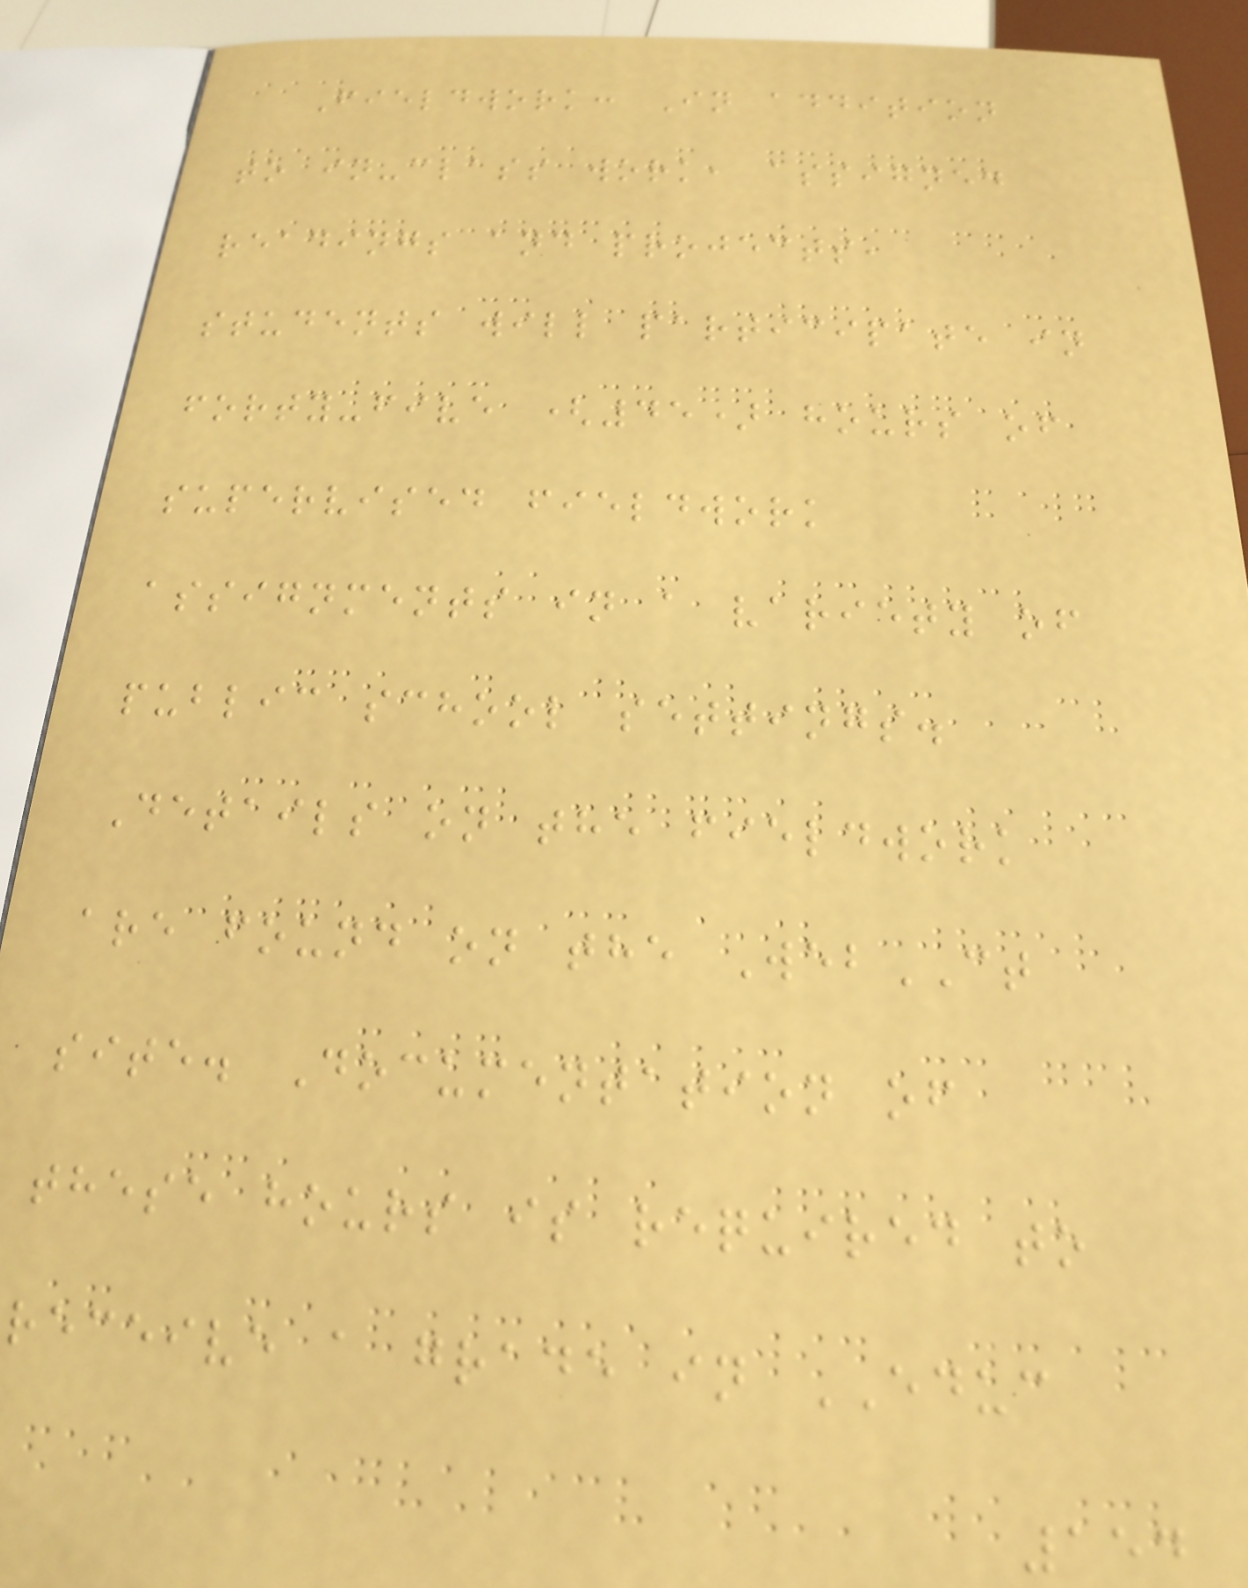Fieldwork: In addition
to in-class work, assigned
readings and projects,
students will participate in
forty-five (45) hours of
supervised fieldwork
assignments in a variety of
public school settings.
Details on the fieldwork
are found on the WebCT
site. Documentation of
these hours is required to
receive a grade in EDUC
154
